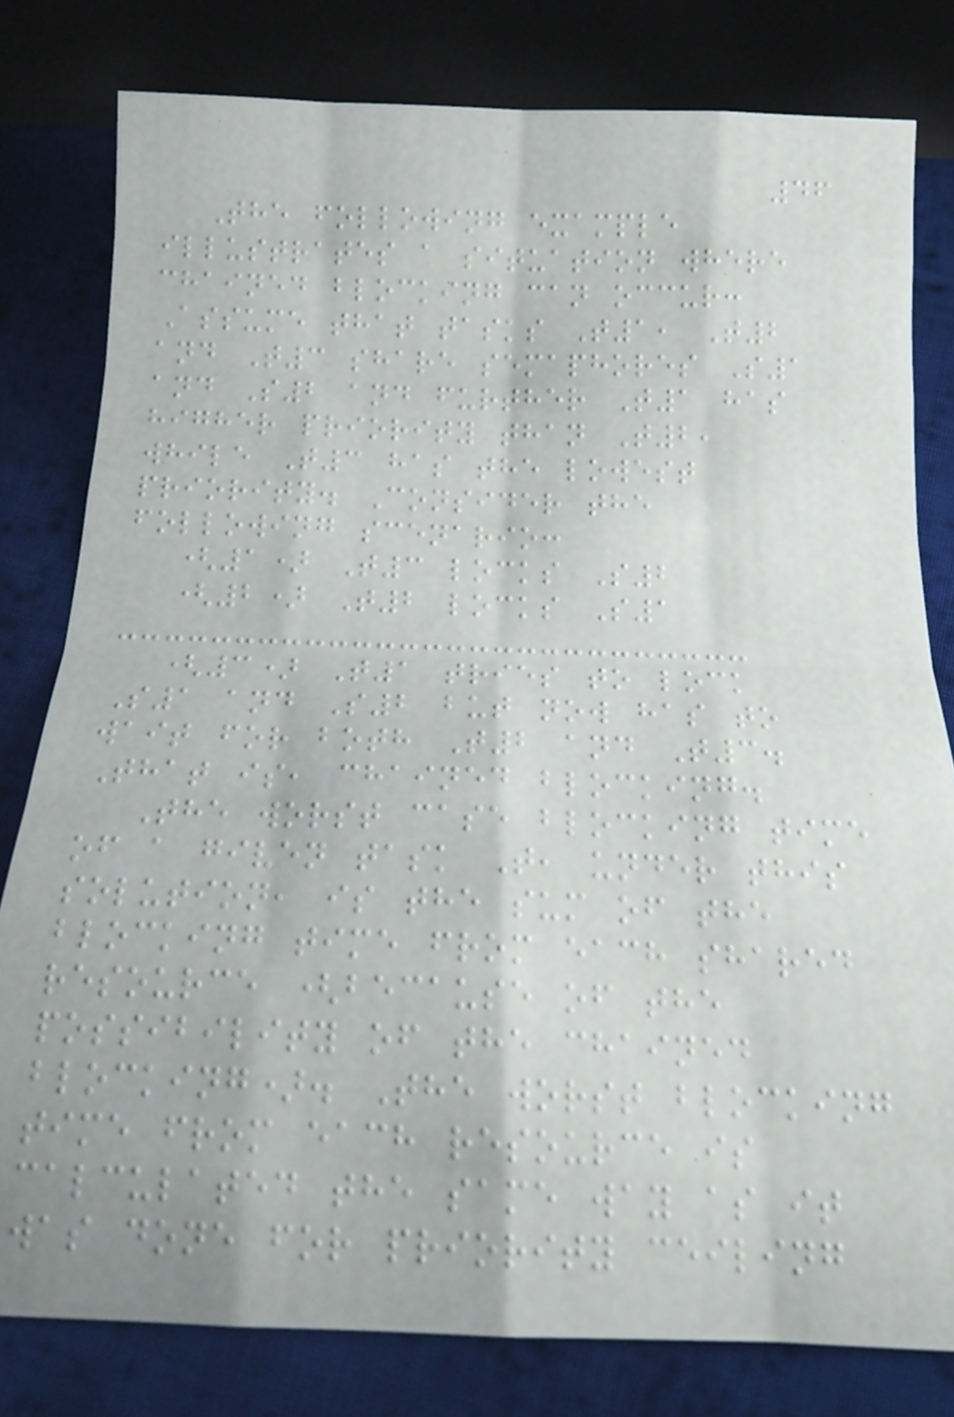46
The following example
illustrates a situation where
chained blocking can occur:
Assume that tasks T1, T2
and T3 share semaphores S1
and S2 and further T1 has
higher priority than T2,
while T3 has the lowest
priority. Consider the
following scenario:
(1) T3 locks S2
(2) T2 locks S1
(3) T1 tries to lock
S1 and S2 but now has to
wait for both T2 and T3.
That is, chained blocking.
The worst case blocking time
of a given task T, under this
solution, is the sum of the
blocking time from each shared
resource (because of the
possibility of the chained
blocking). The worst blocking
time from each resource is
calculated the same way as it
was done for priority ceiling
